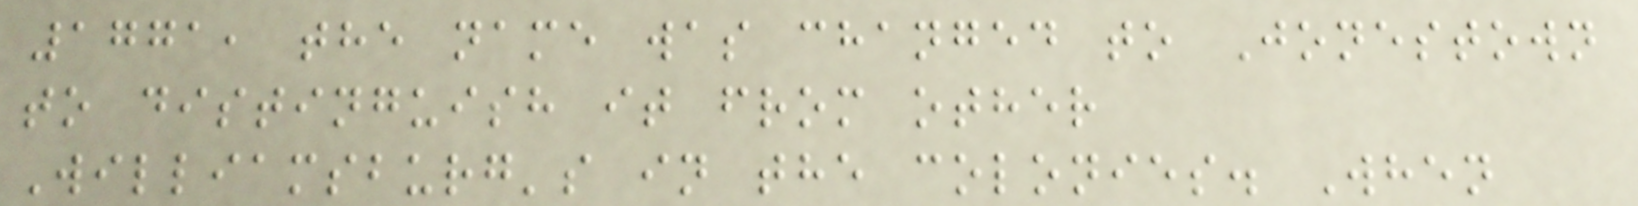1771, the name was changed to Jonestown
to distinguish it from other
Williamsburg's in the colonies. When
